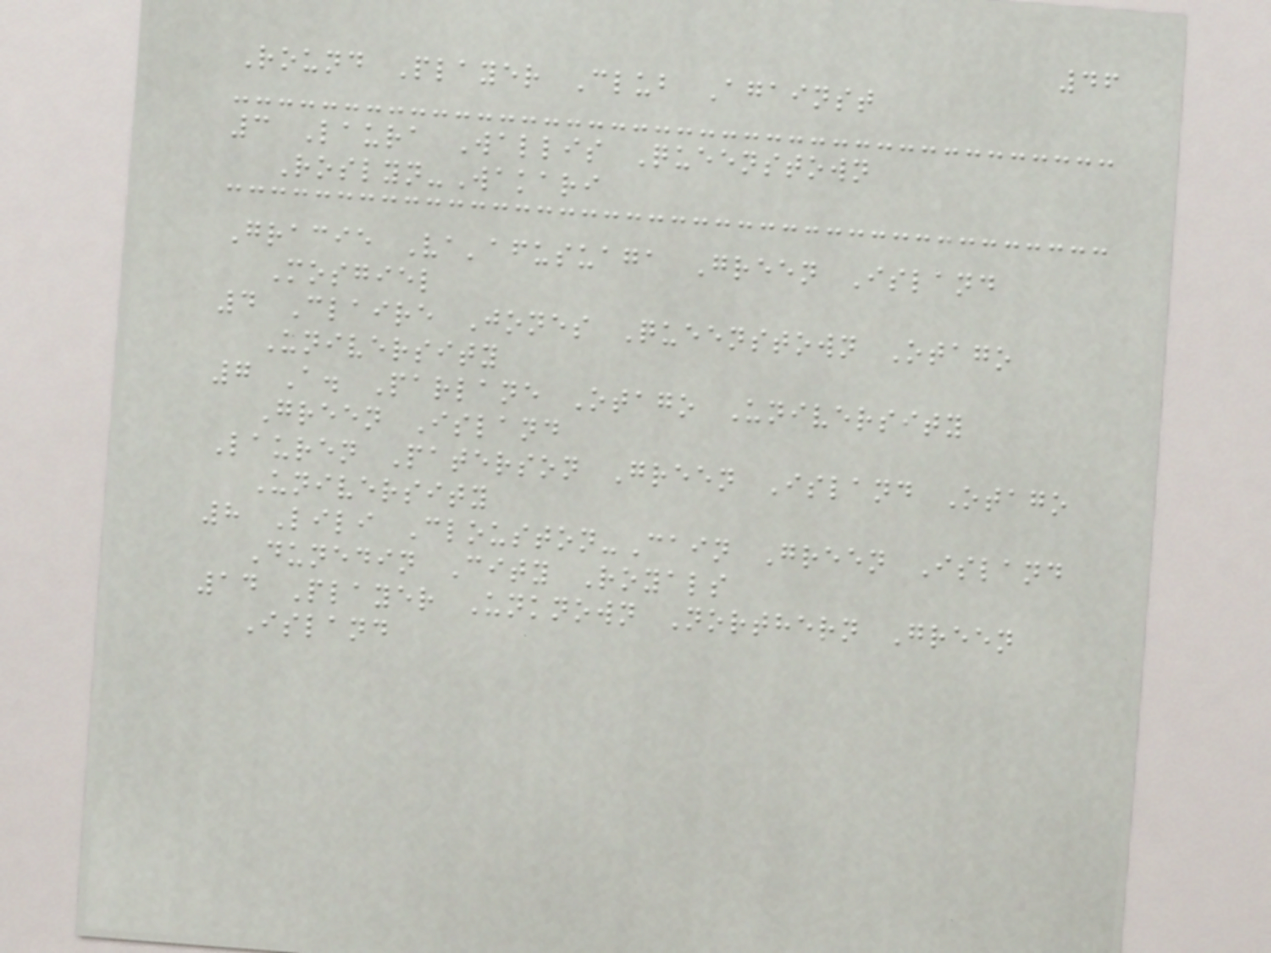46
Round Player Club Against
3 Laura Wallis Queenstown
Roslyn-Wakari
Gracie Va'afusuaga Green Island
Mosgiel
4 Claire Jones Queenstown Otago
University
7 A. Parlane Otago University
Green Island
Lauren Paterson Green Island Otago
University
8 Lili Clouston-Cain Green Island
Dunedin City Royals
14 Player Unknown Northern Green
Island
